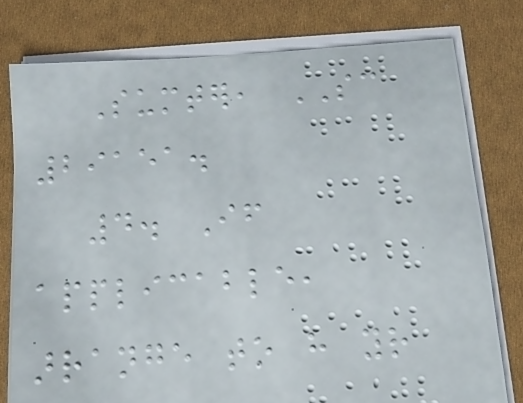Sumter, SC
29151.
4. If
applicable,
arrange to have your
